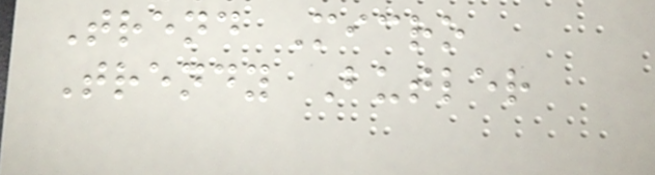Trend Micro
Trendy Butler
